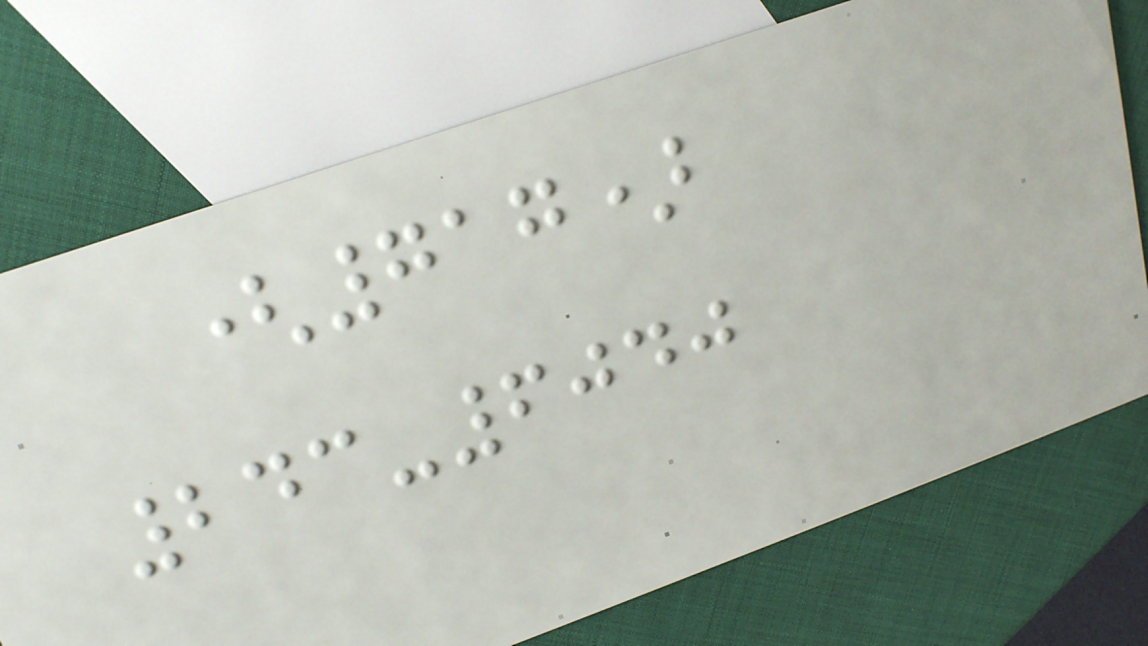(717)
243-6040
